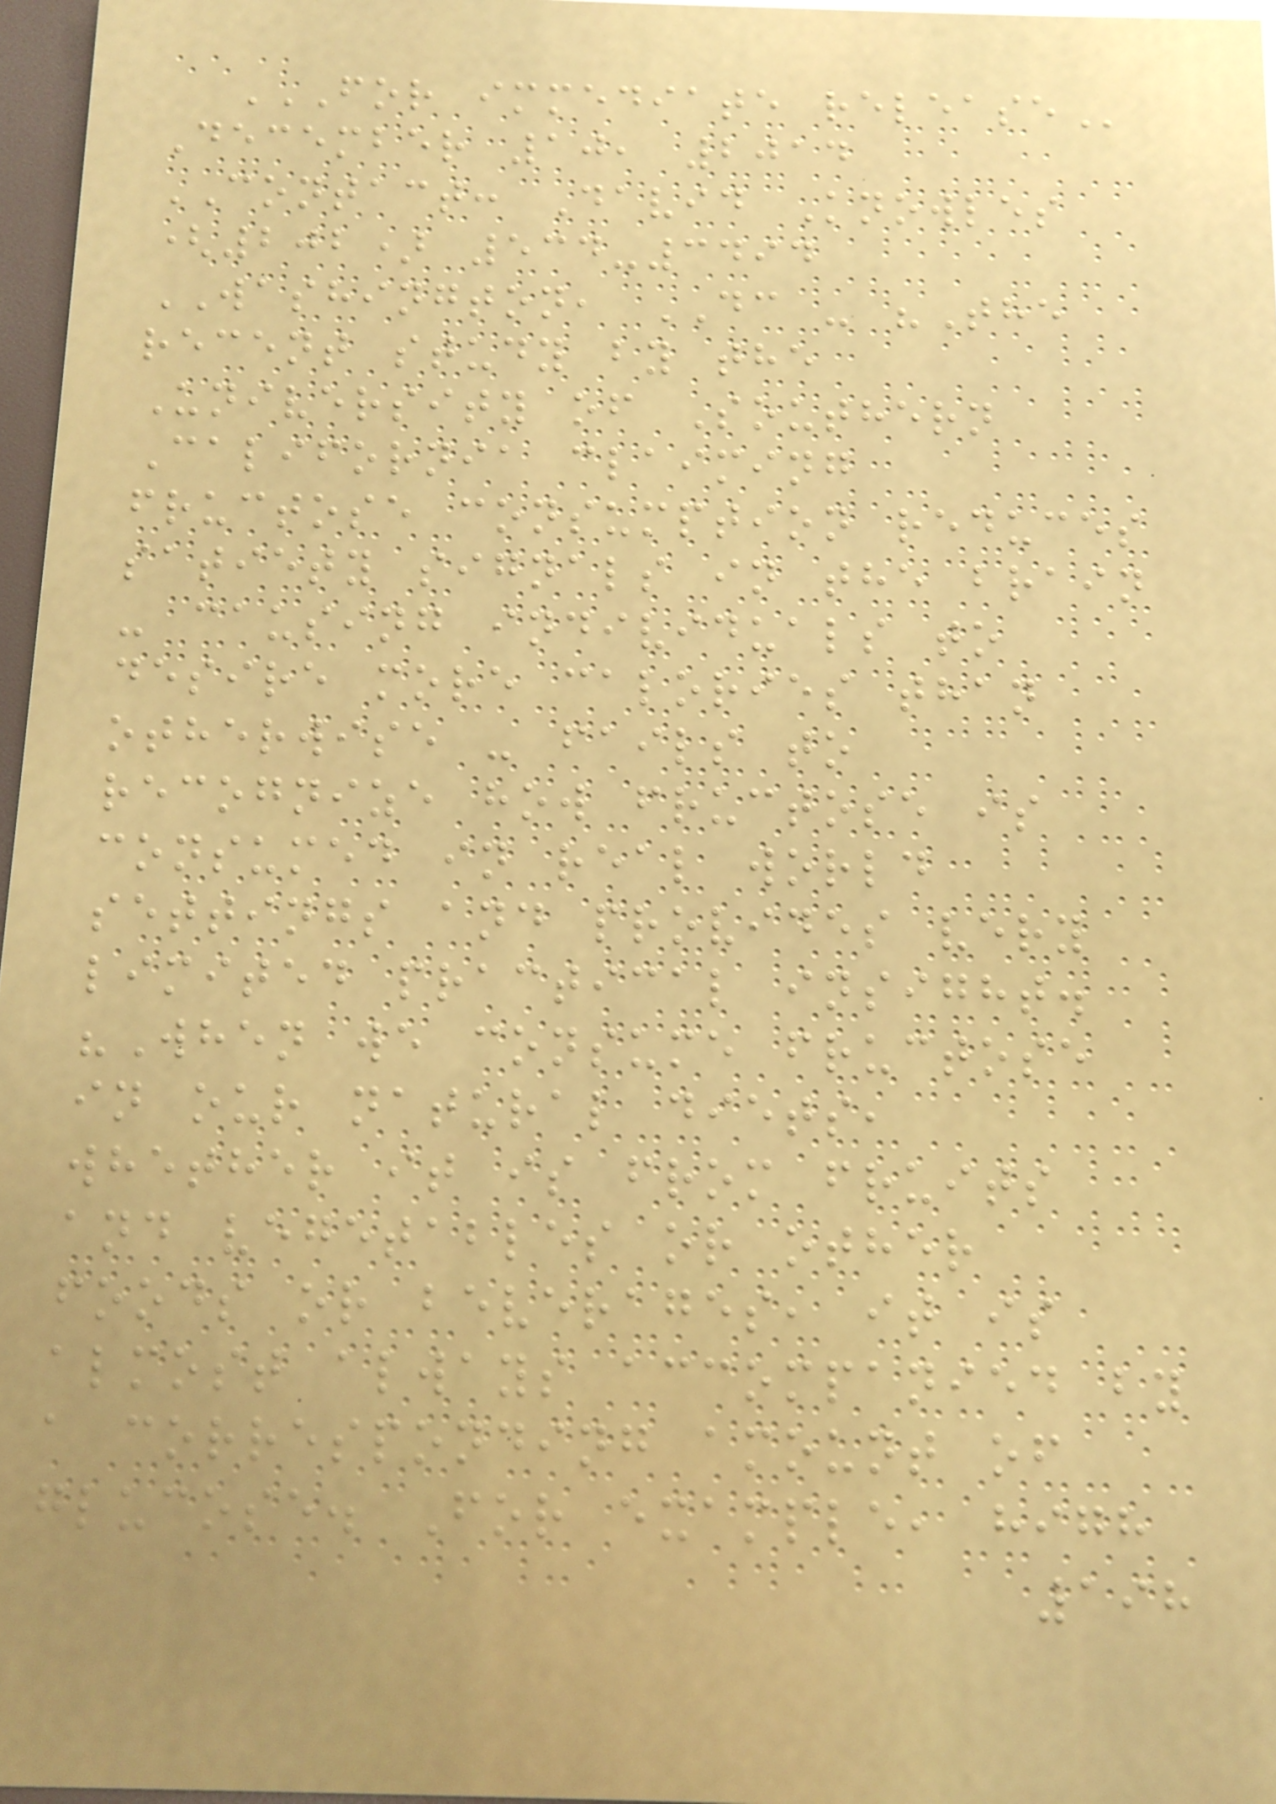FOR IMMEDIATE RELEASE
December 10, 2014
CONTACT: David Knowles
(202) 534-3494
WASHINGTON, DC - "The
recent study by the
University of Southern
California claiming
fructose consumption reduces
satiety signals in the brain
- causing individuals to
desire more calories than
otherwise - fails to
recognize how fructose is
consumed in real world
settings and provides very
limited practical insight.
"When we consume fructose
in our natural diets,
whether it is from fruits
and vegetables or other
foods or beverages, it is
almost always accompanied by
a corresponding amount of
glucose. For example, high
198
